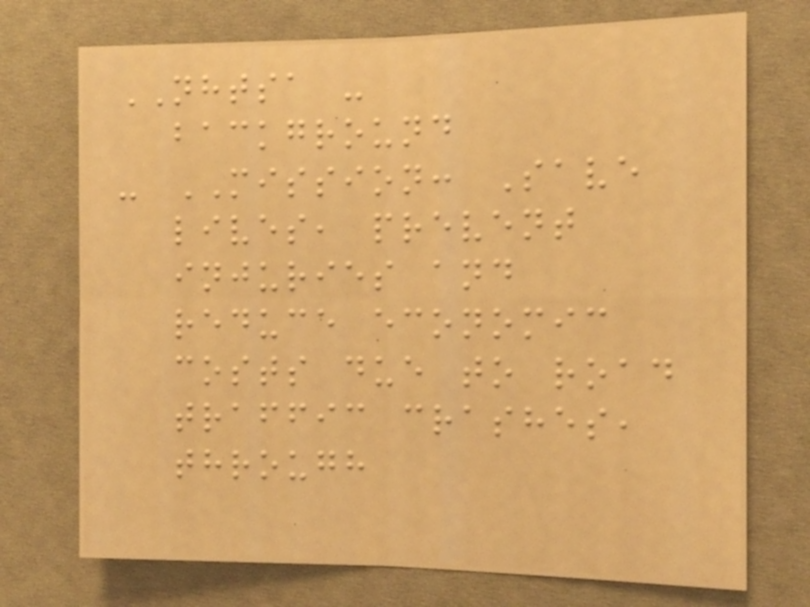NHTSA -
background
- MISSION: Save
lives, prevent
injuries and
reduce economic
costs due to road
traffic crashes,
through
